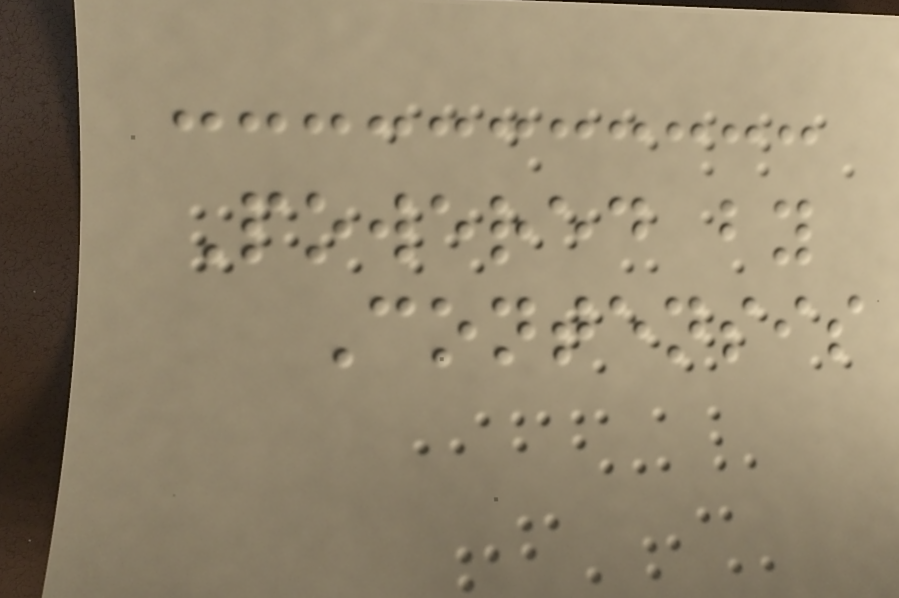Powered by
Contensis
